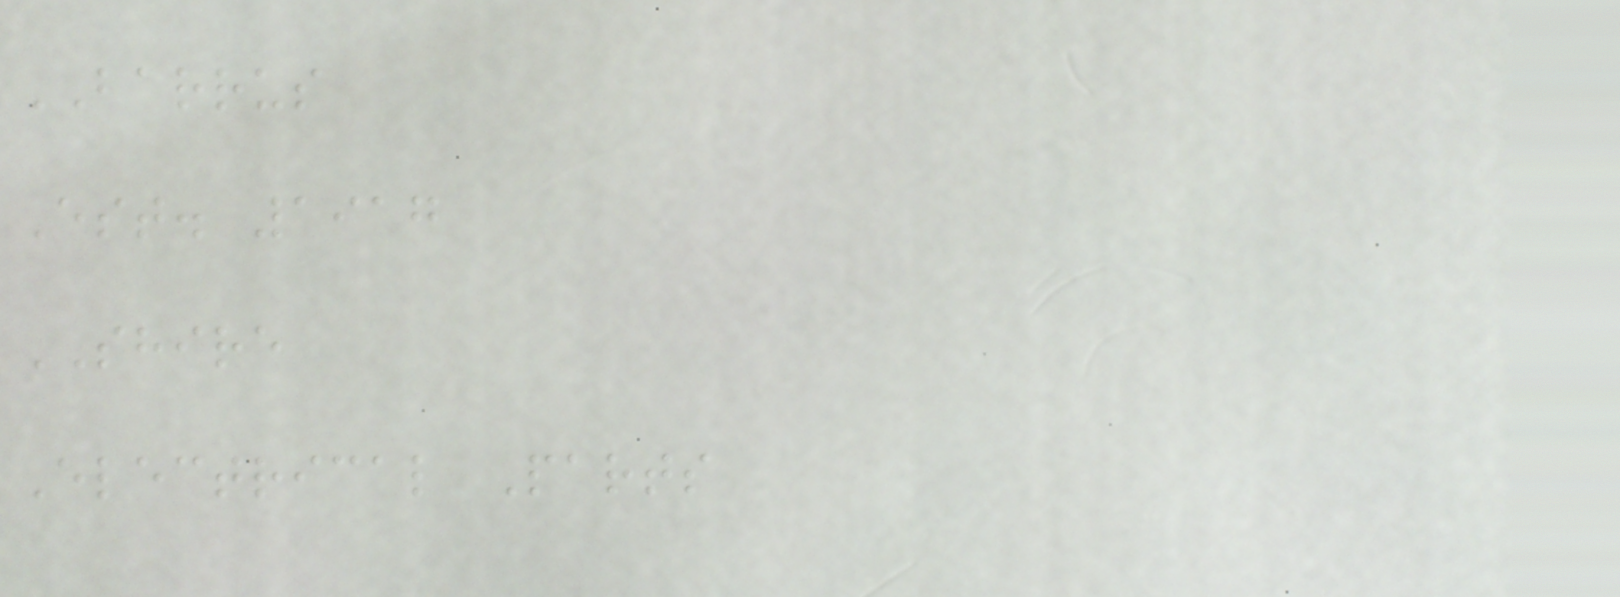BARRUS
Est. 1917
SHIRE
Electrical Parts
